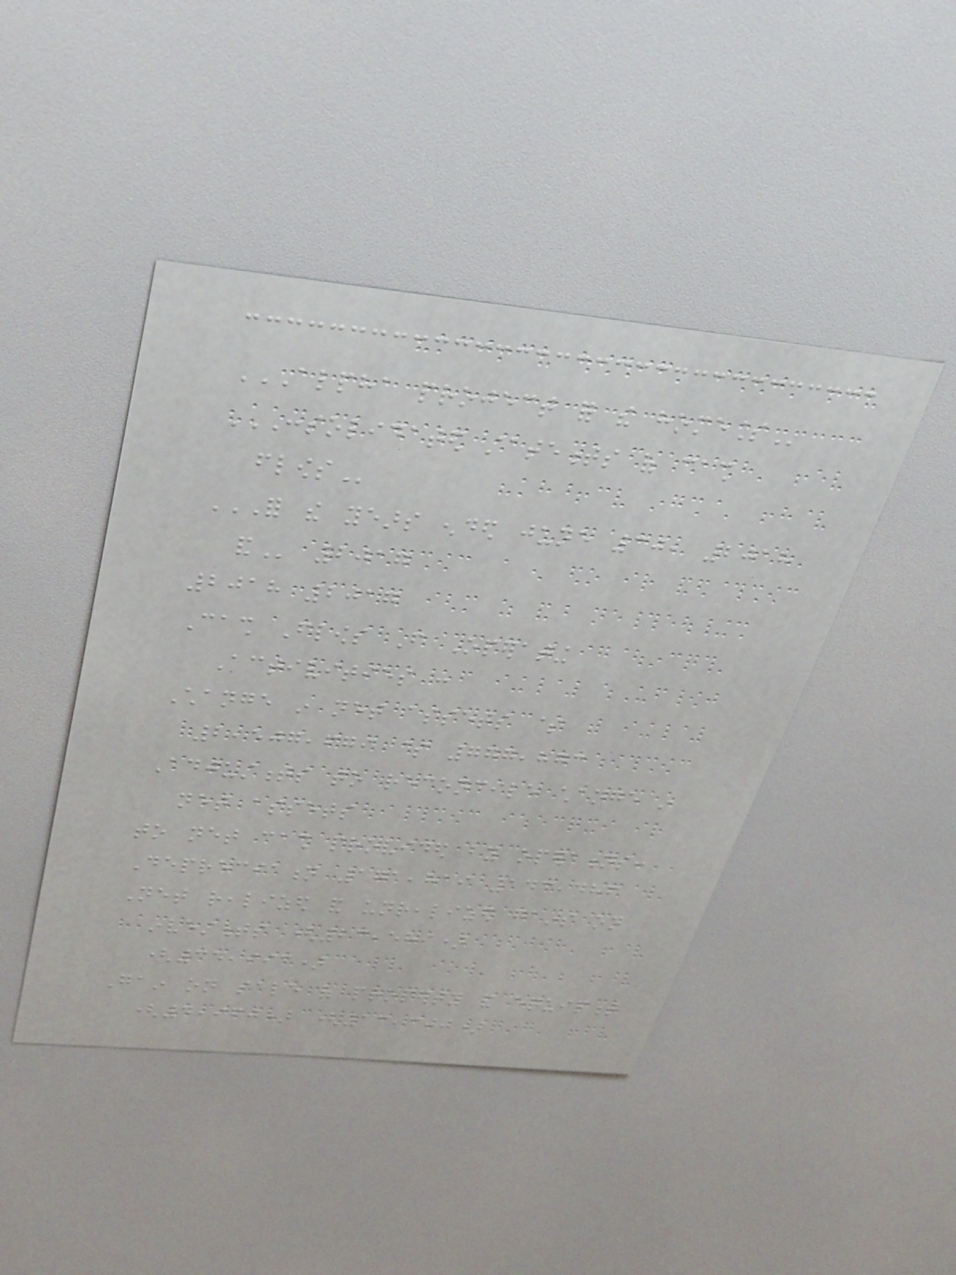ALPHA PROJECT FOR THE HOMELESS
CONSOLIDATED STATEMENTS OF CASH
FLOWS
FOR THE YEARS ENDED JUNE 30, 2018
AND 2017
2018 2017
Cash Flows From Operating
Activities :
Change in net assets $
2,507,679 $ 777,873
Adjustments to reconcile change in
net assets
to net cash provided by operations:
Depreciation 171,819 143,486
Net realized and unrealized gains on
investments (23,589)
(34,993)
Gain on sale of property and equipment
(4,960) (13,300)
